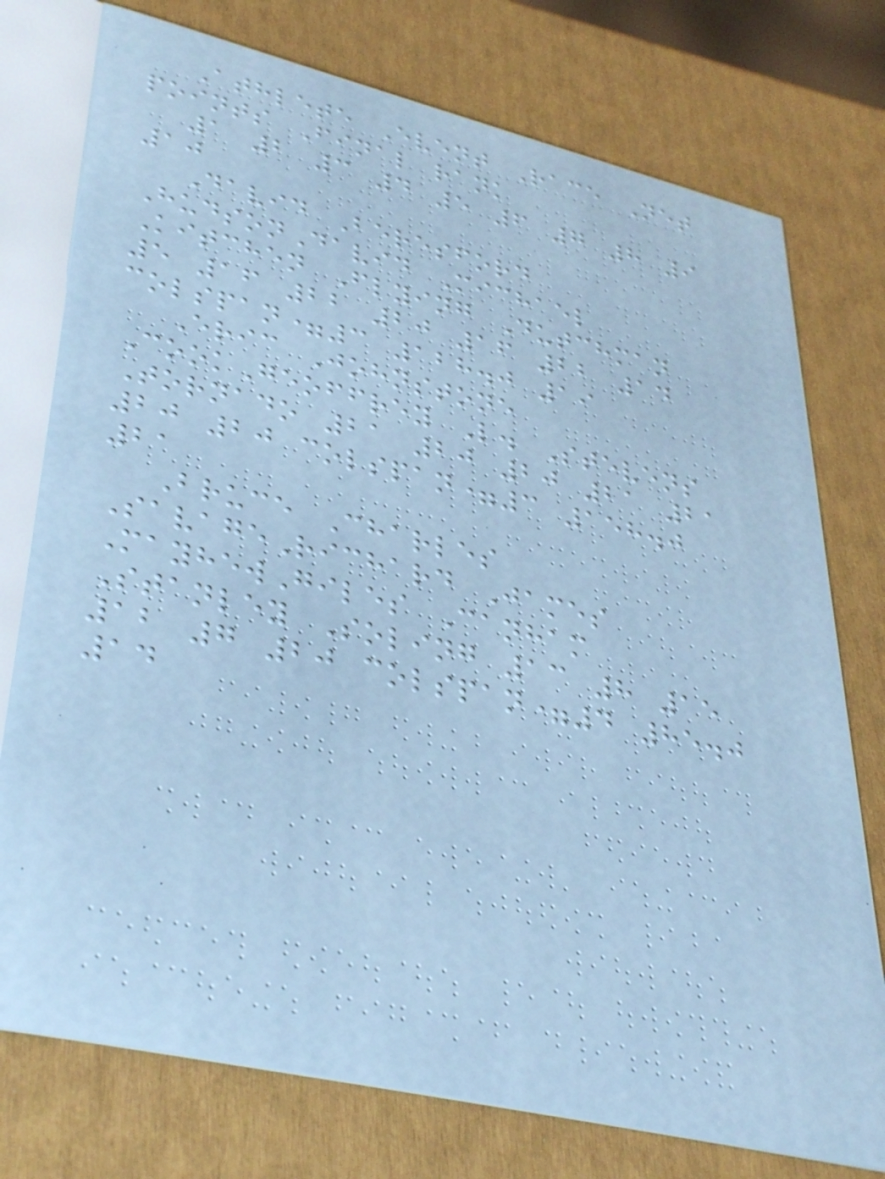Athlete Event Race Net
points Final rank
1 2 3 4 5 6 7 8 9
10
David Beresford
HudsonDavid Michael
Kitchen Flying Dutchman
5 16 22 20 16 22 14
colspan=3 128.0 19
Eric Johnstone
CookGeoffrey L. Stevens
Tornado 21 20 20 21 21
20 20 colspan=3 158.0
21
Bruce Charles
SavageRichard James
MayhewGiles Canham
Stanley Soling 13 8 15
12 7 20 colspan=4 85.0
14
